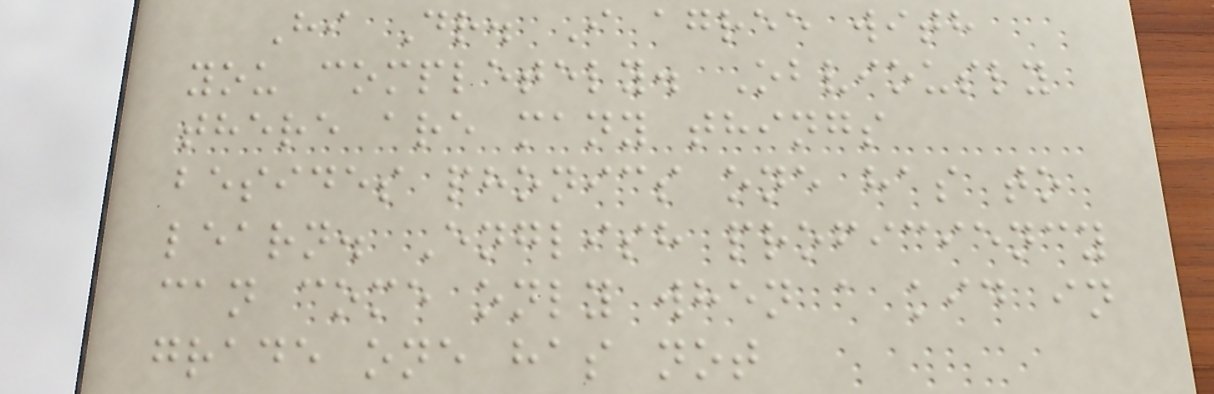Hi Dr. I agree with
you completely. Obviously
there are many things
besides phonics one has to
learn. English proficiency
can come only when a kid in
grade one has not
